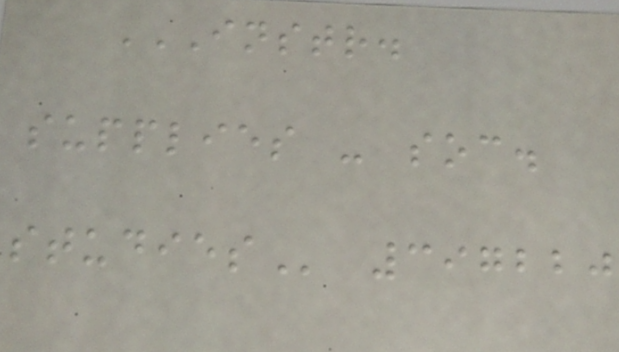INSTR.
SUPPLIES - SOC.
STUDIES 397220
